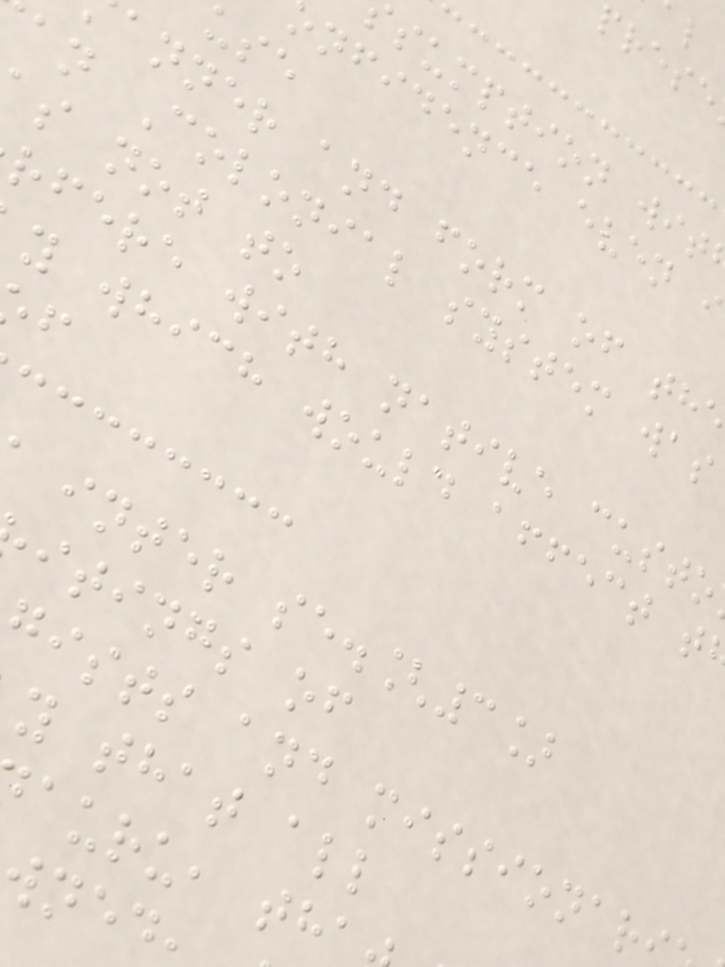sumption wit
nfidence even i
anner and form of th
an Colonial system was
s not to
rfere with native custo
y which would affect t
inter se.[3]
itings of
gists and missionar
y that all
auru, th
